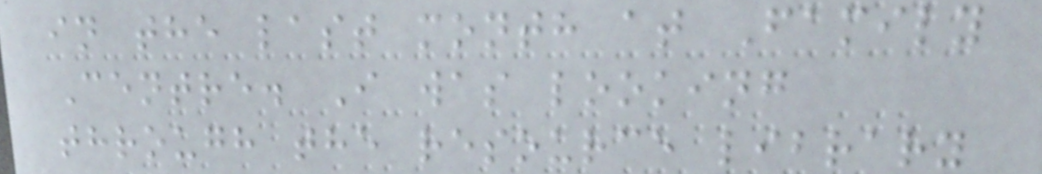in the last month at Family
Centre. I was looking
through the resource library
